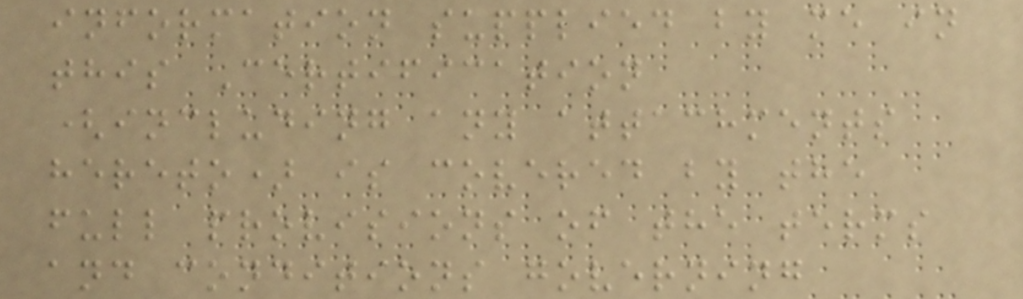information supplied by me in
this Certification
(including any attachments
hereto) is covered by the
full provisions of the terms
and conditions governing
